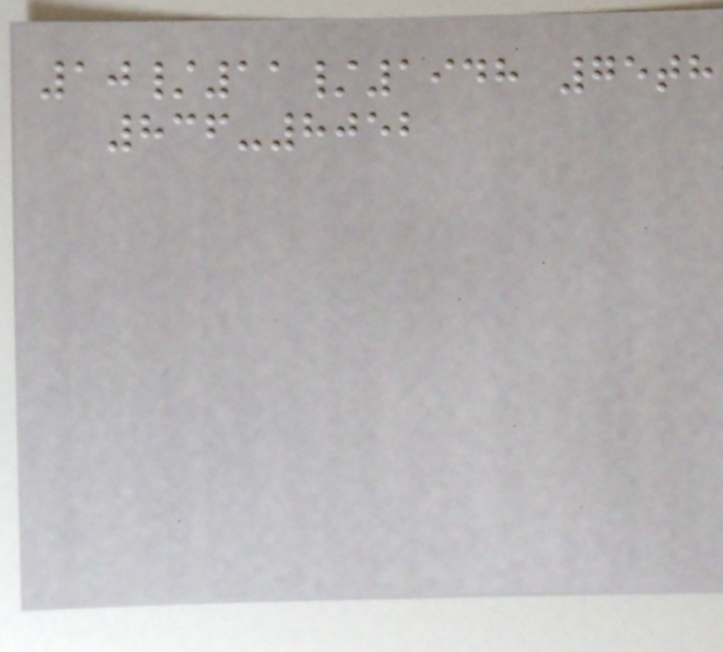10/11/1948 75th
836-8052
